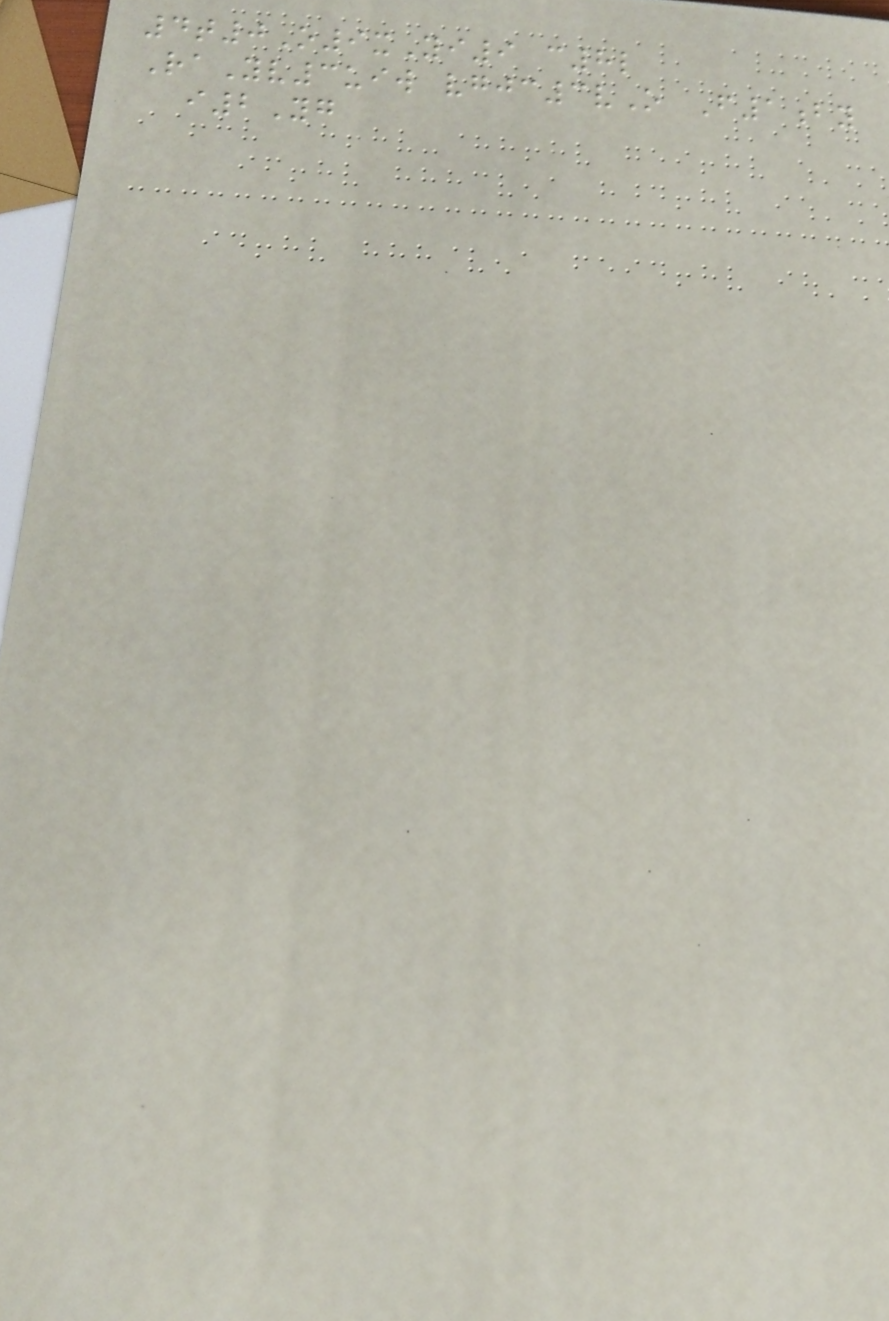4t0O9xYi9 c8l
RaYv3uiw vgjc3vO F1by
i2Yg
